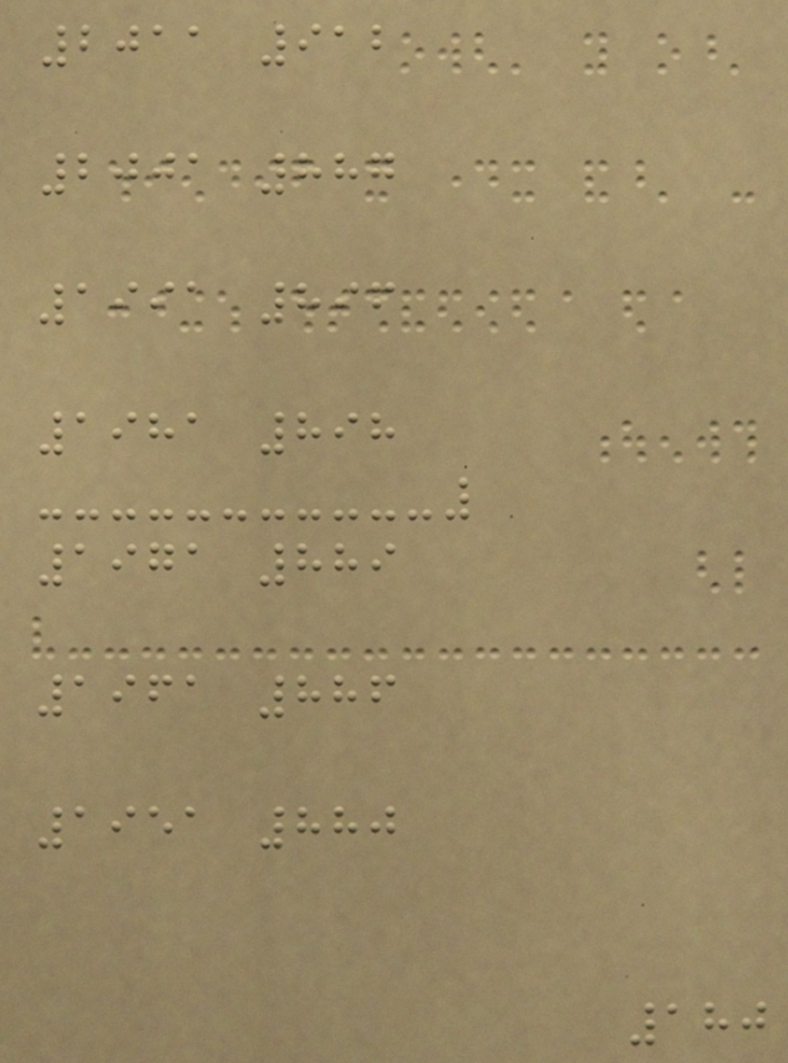2011 912
2001 887
1991 896
1981 898
1971 889
1961 886
1951 880
180
